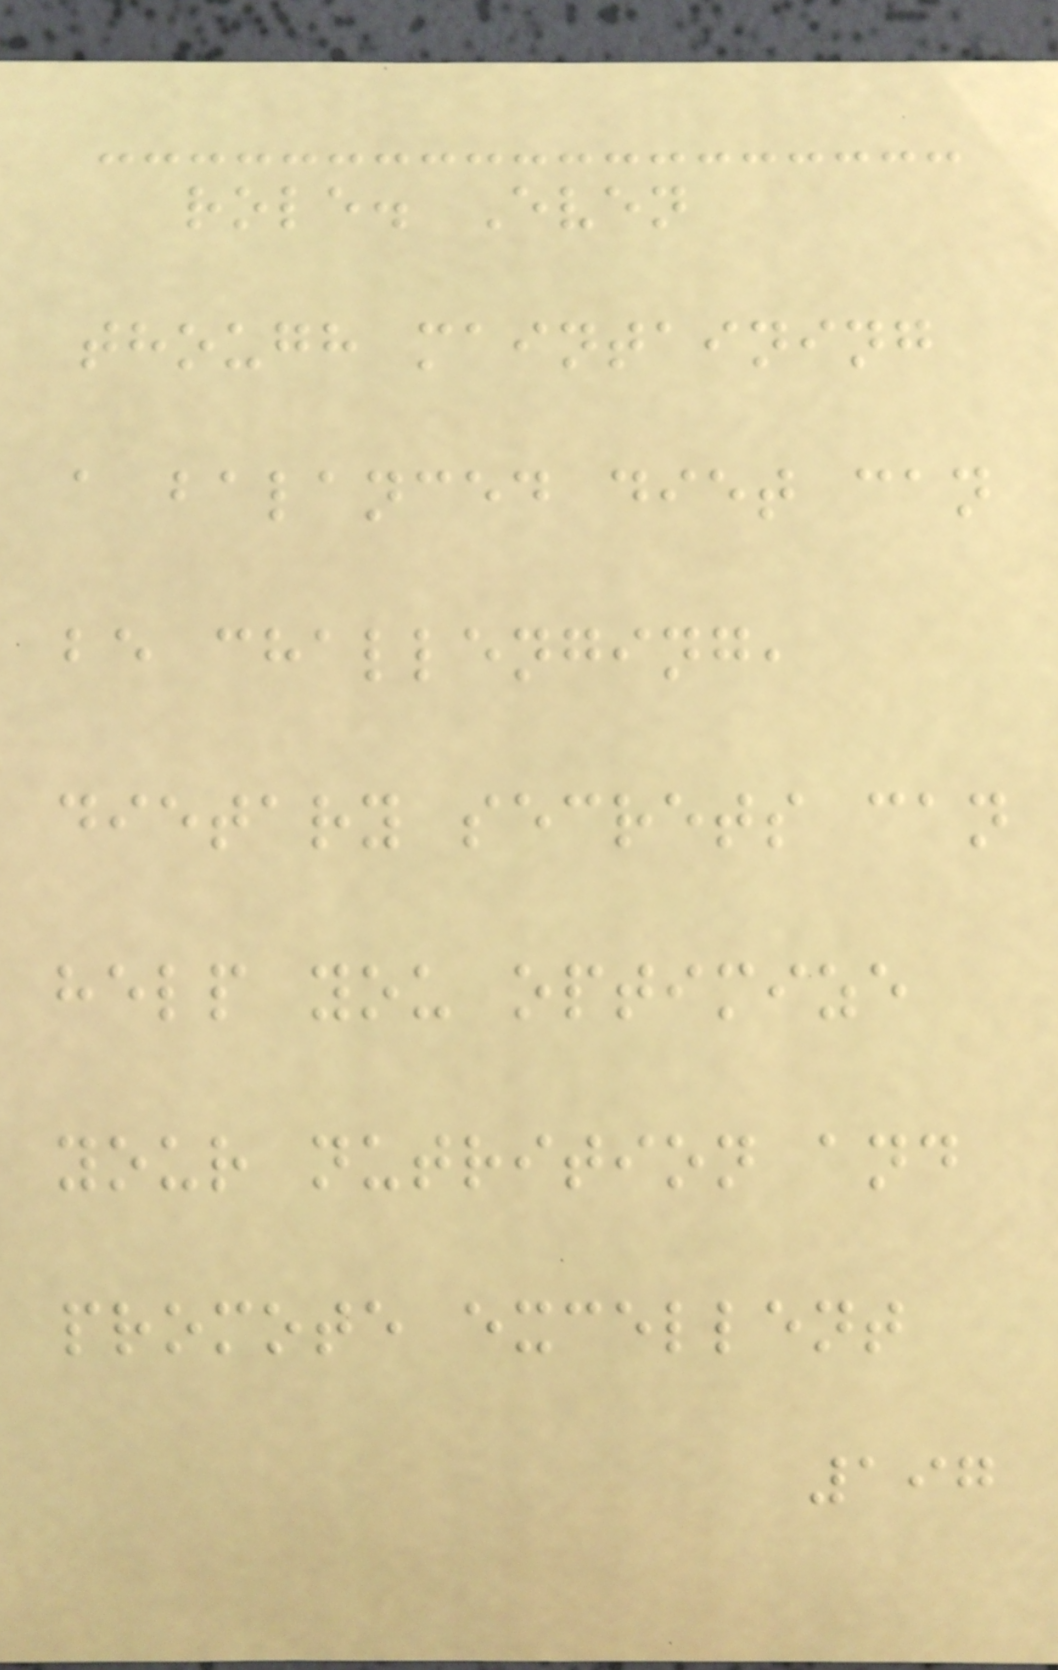role. Even
though maintaining
a balanced diet can
be challenging,
dietary secrets can
help you optimize
your nutrition and
promote excellent
197
